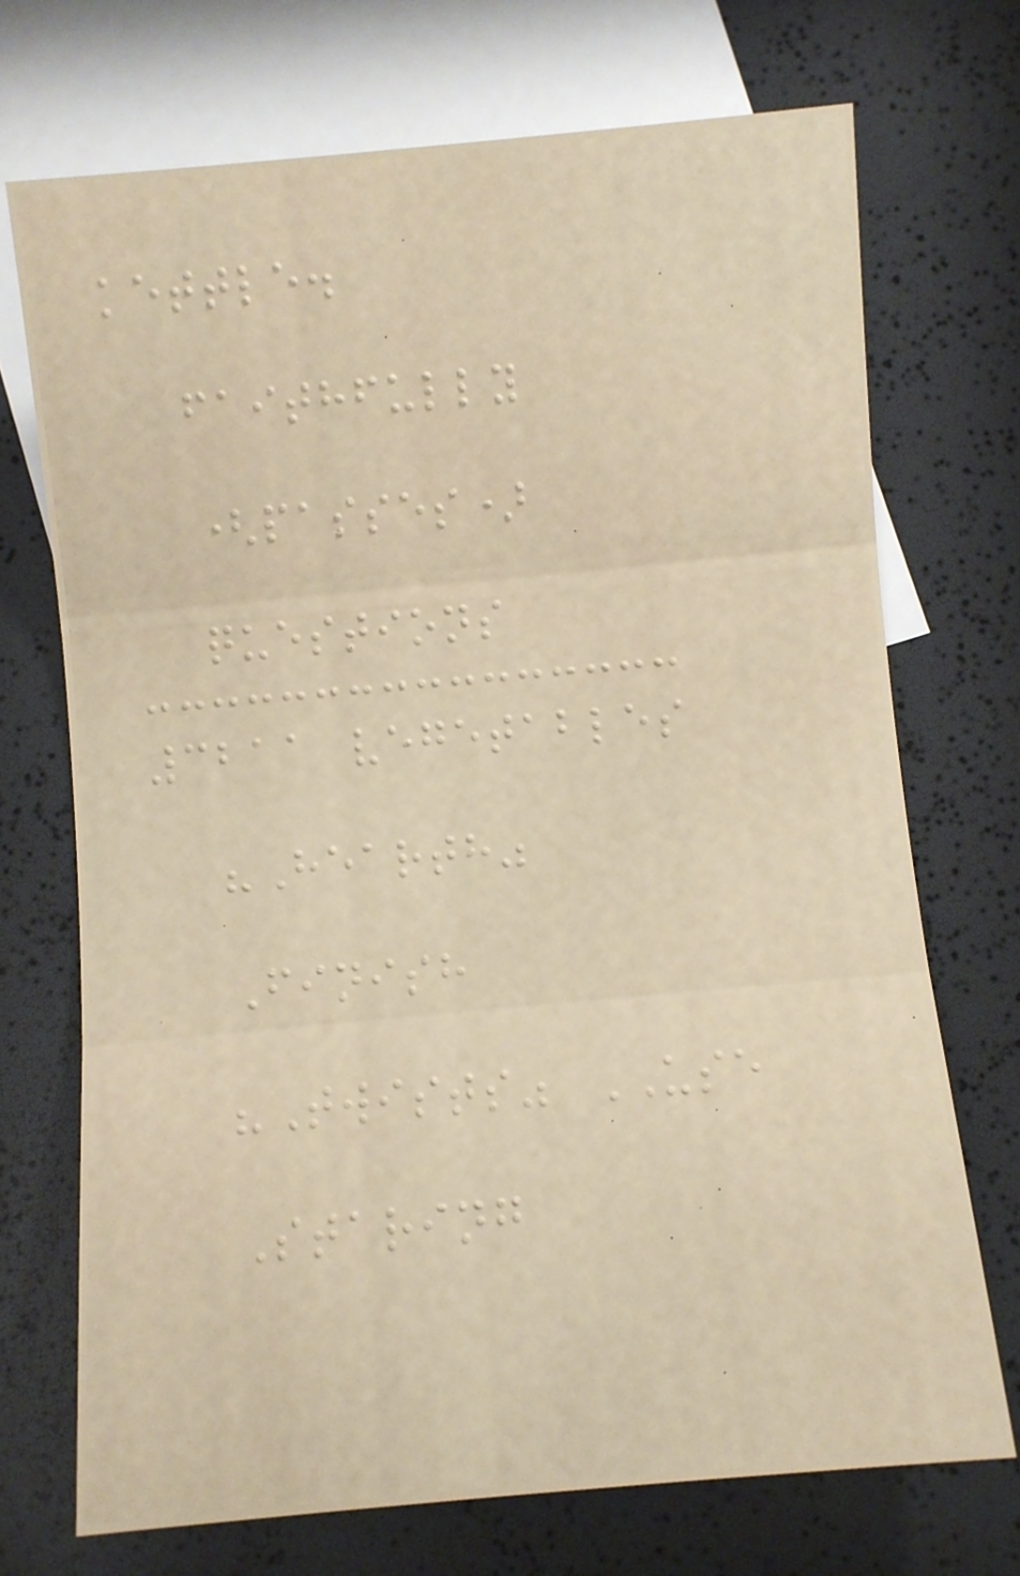kettle.
faithfully
(passes)
questions
3211 vegetables
"Hearth"
Finish
"Twists" USE
Staring
